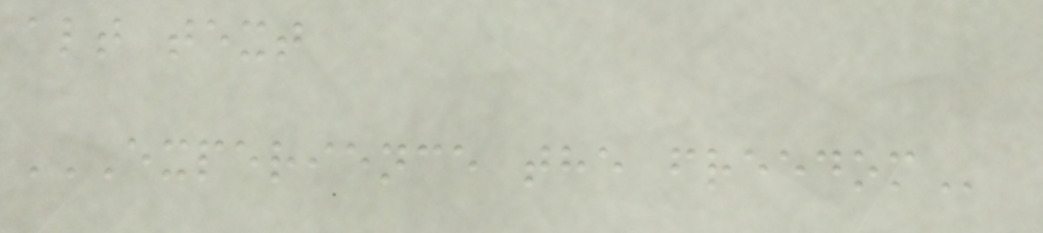alt text
EXPERIENCE THE FREEDOM
